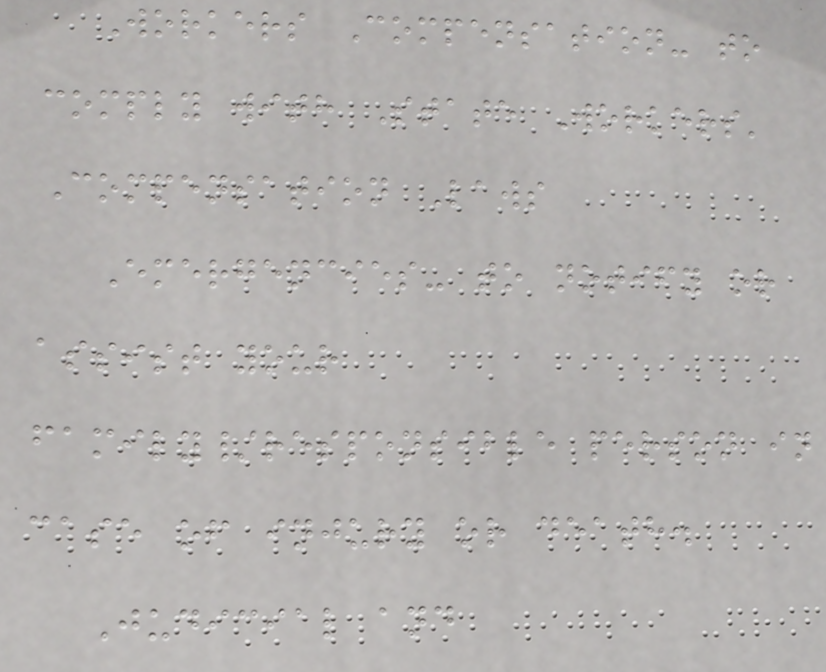Workers Compensation- to
comply with State Workers'
Compensation Laws
Emergencies- to notify or
assist your
family/responsible person in
case of injury or death.
Judicial and
